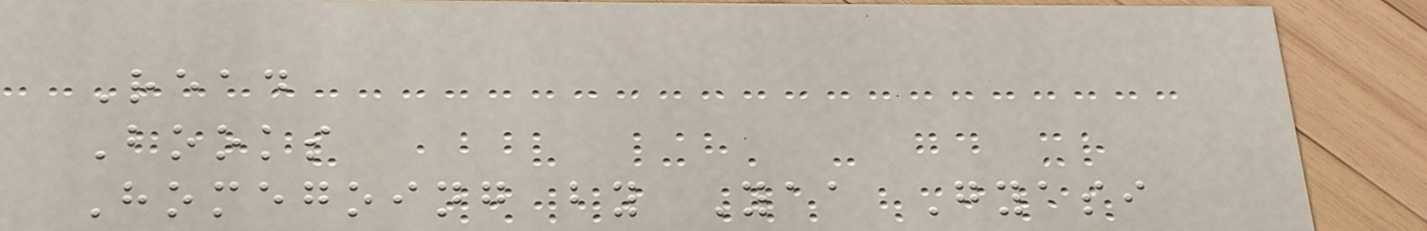Read
Books
Homegoing by Yaa Gyasi
